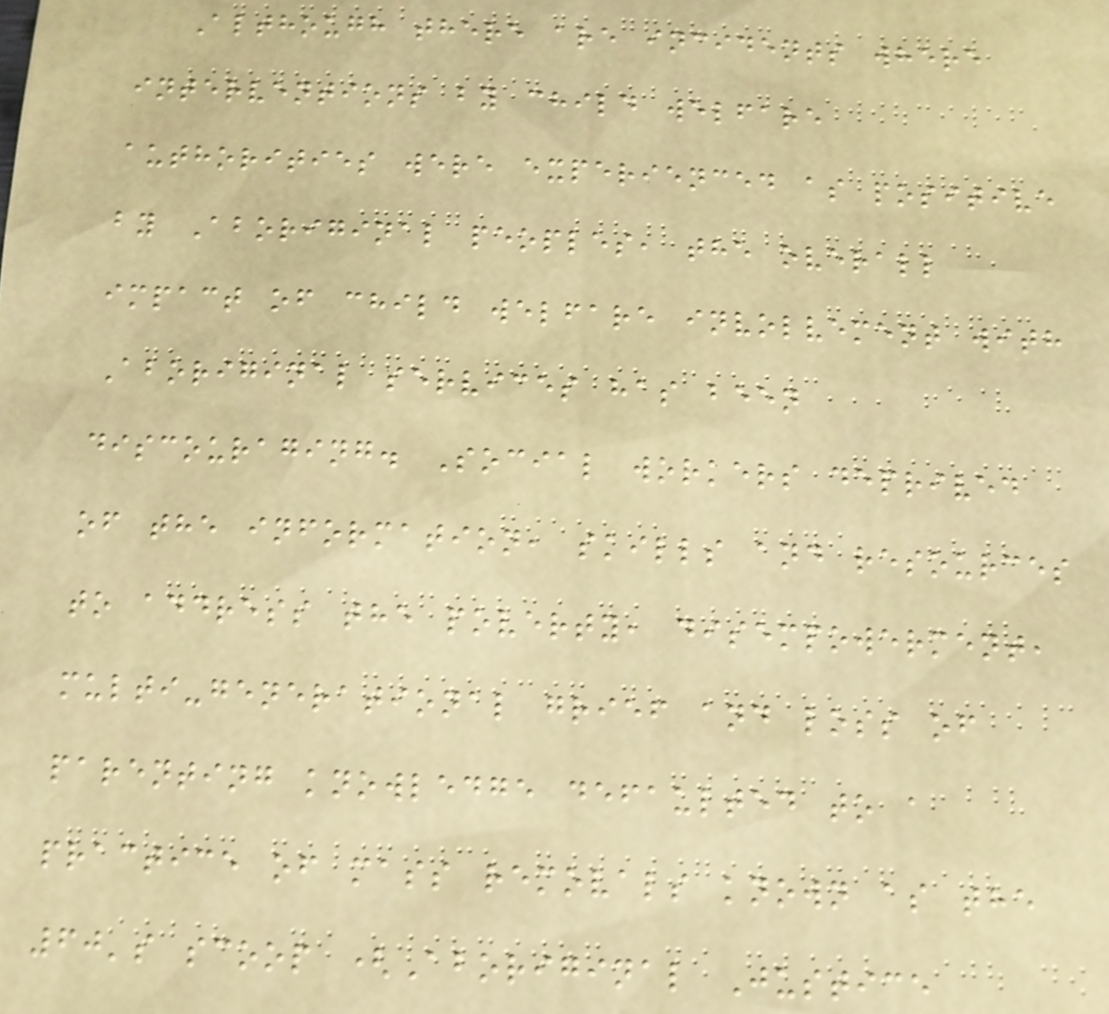Although there are incidents where
interventions by child welfare
authorities were experienced as positive
by Aboriginal peoples, the overall
impact of child welfare involvement with
Aboriginal services has been
discouraging. Social workers deprived
of the information, skills and resources
to address the poverty, disempowerment,
multi-generational grief and loss of
parenting knowledge defaulted to a
practice of mass removals known as the
60's scoop (Aboriginal Justice
